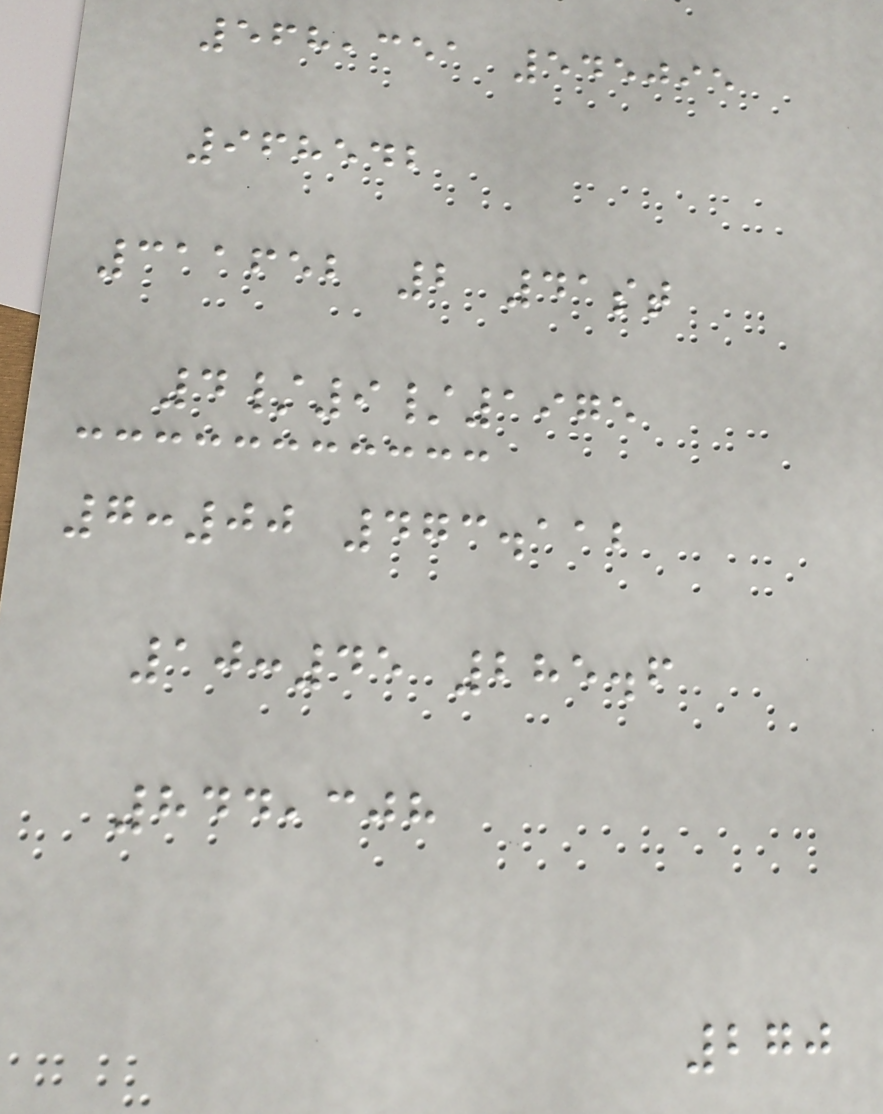568,351 545095
968542
311652 2 41st
4/9/1975
7:00 473.112
10:45 285.6
844,308
270
